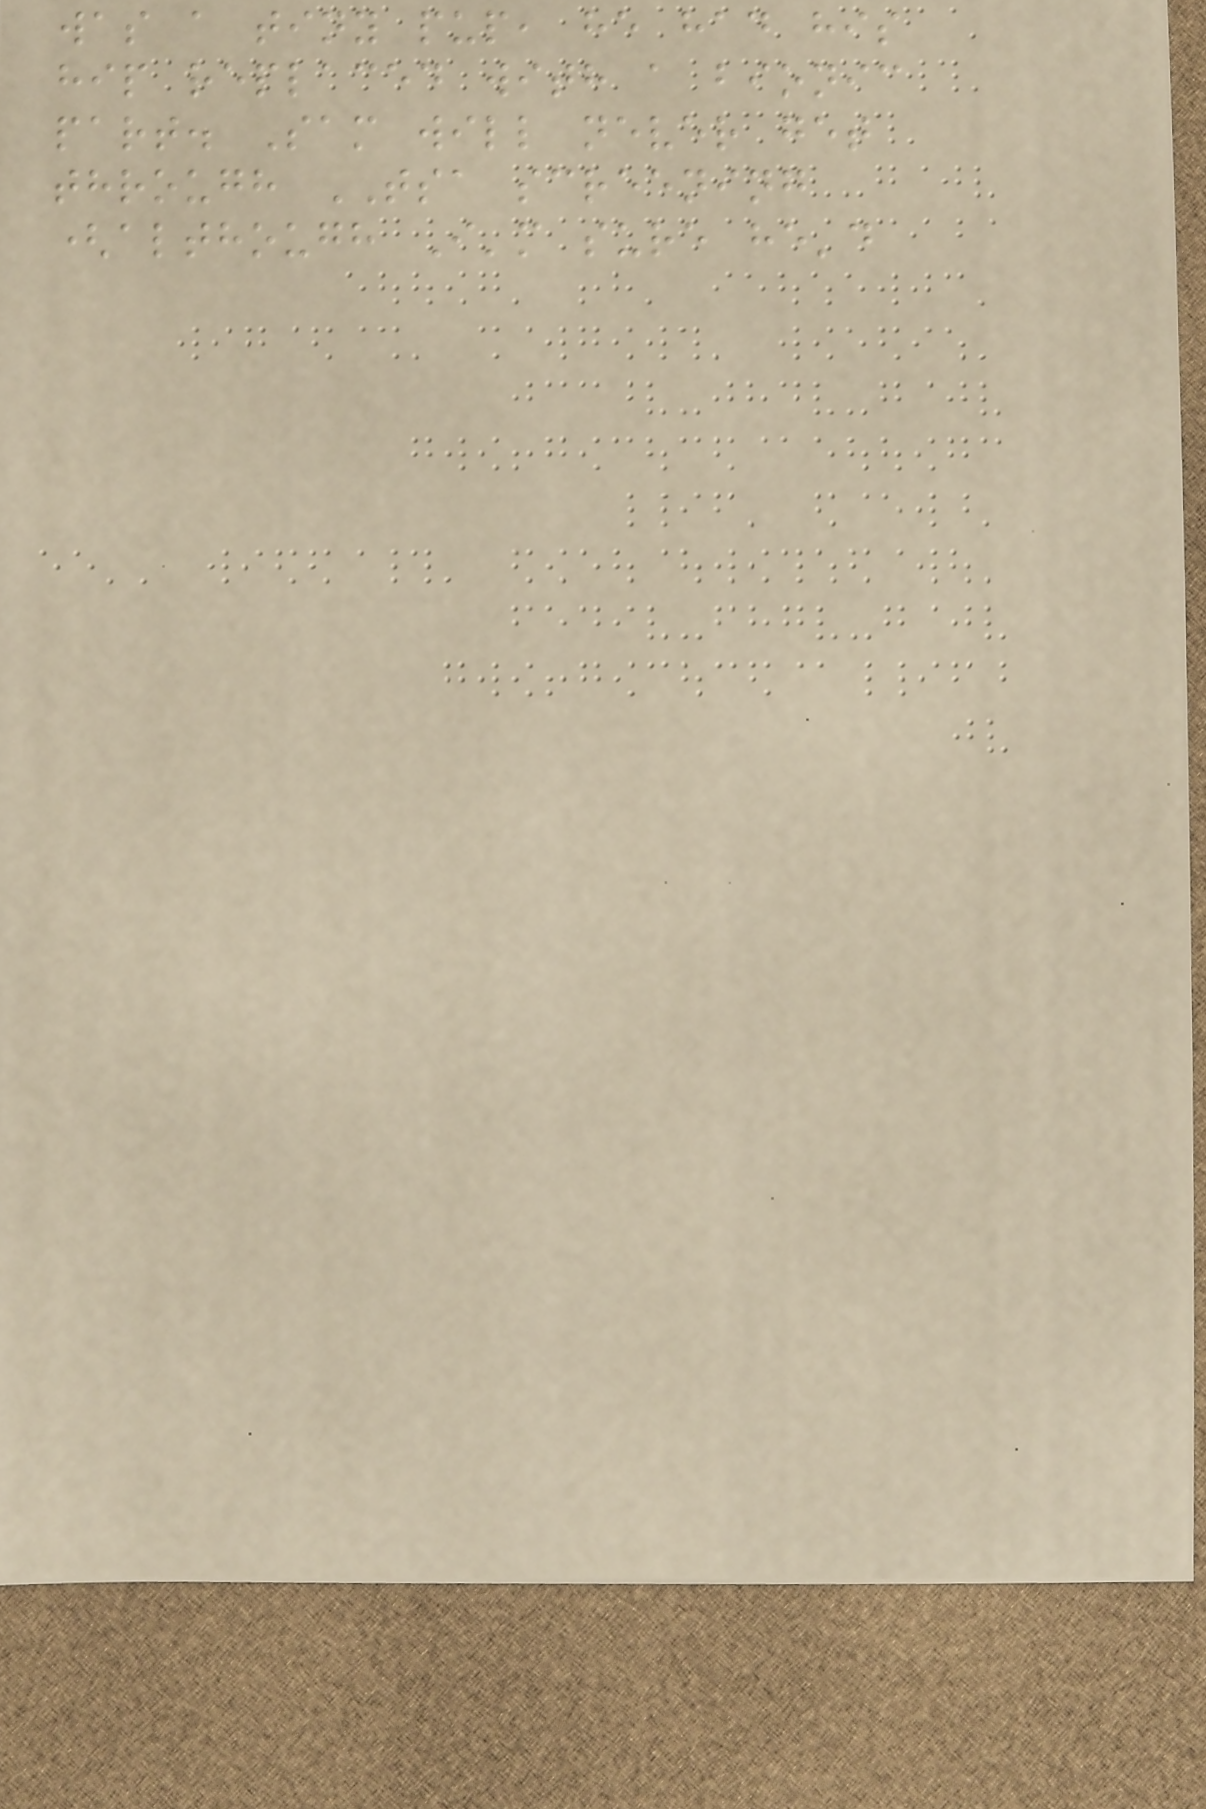was a tiny pup, he had his
hip replaced with a bionic
part. Sam will never get
through TSA screening
(although I'm sure he'd
